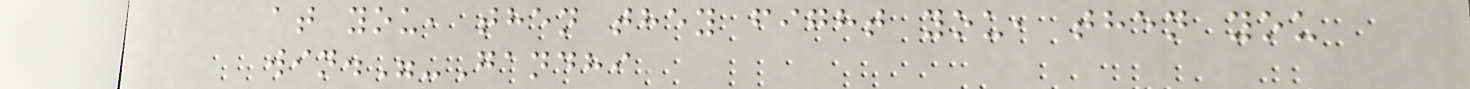at you, then they fight you, then you
win."-Gandhi
